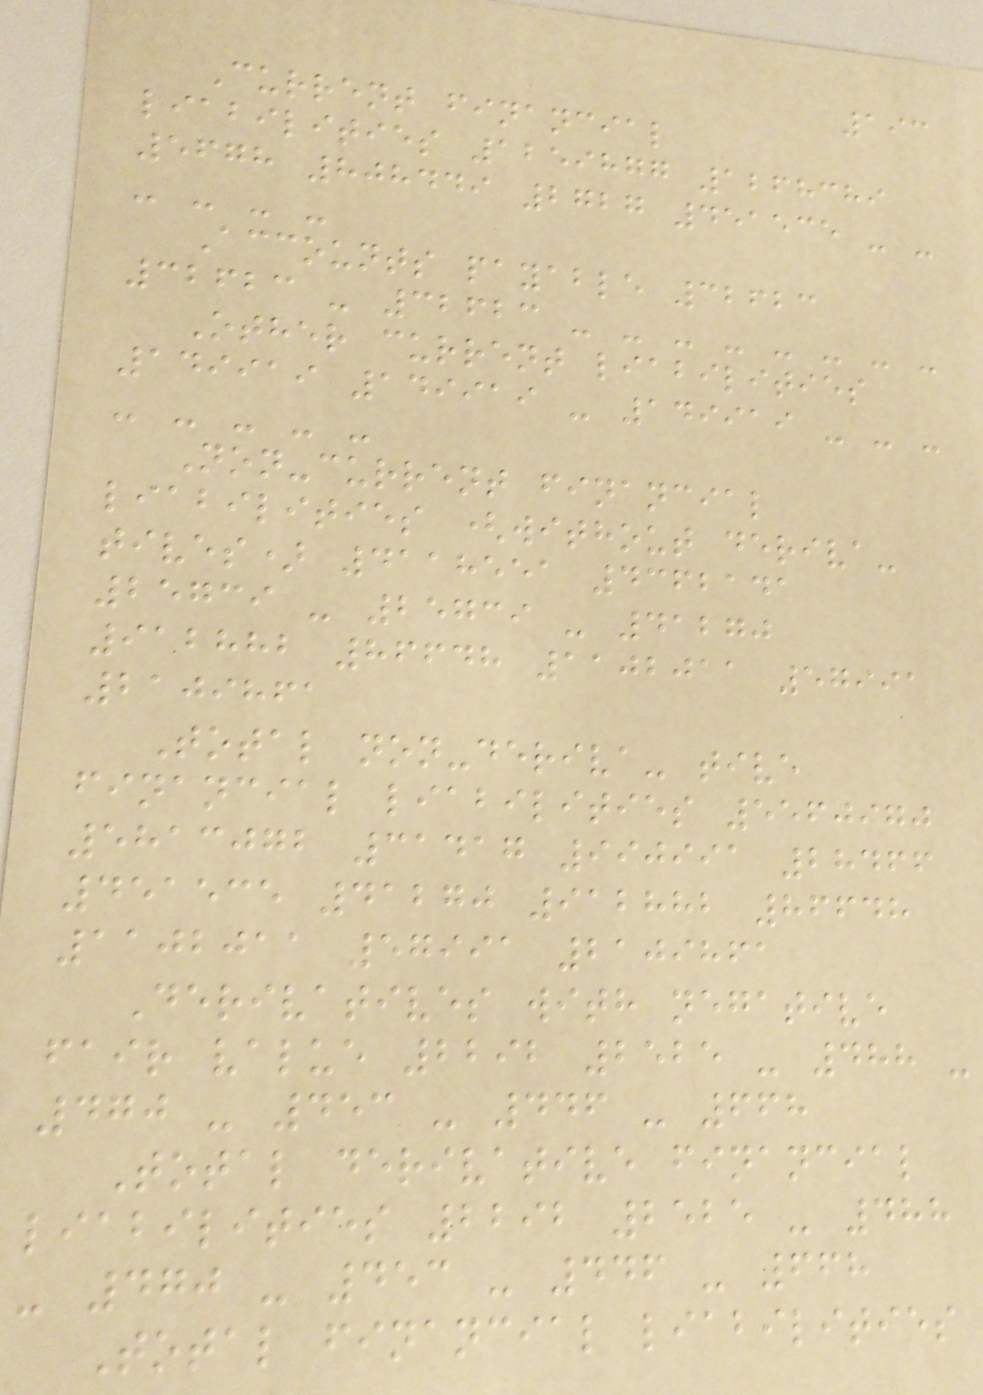193
Current financial
liabilities 1259877 1268389
5678 808449 2727 451535 - -
- - - -
Accounts payable 32623
32623 - 32623 - - - - - - - -
Other current liabilities
149919 149919 - 149919 - - -
- - - - -
Non-current financial
liabilities (without deriva-
tives) 4118551 4362141
25739 - 25739 - 41270
912882 86648 1102011 57991
2109861
Total non-deriva- tive
financial liabilities 5560970
5813072 31417 990991 28466
451535 41270 912882 86648
1102011 57991 2109861
Derivatives with negative
fair value 2292 2525 - 488 -
470 - 453 - 446 - 668
Total derivative financial
liabilities 2292 2525 - 488
- 470 - 453 - 446 - 668
Total financial liabilities
